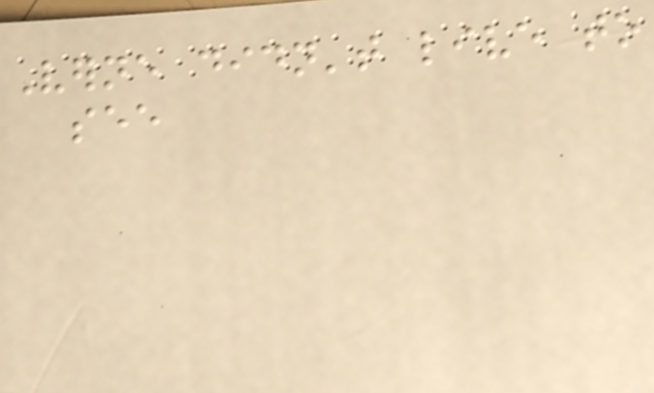Verne didn't live to
see
